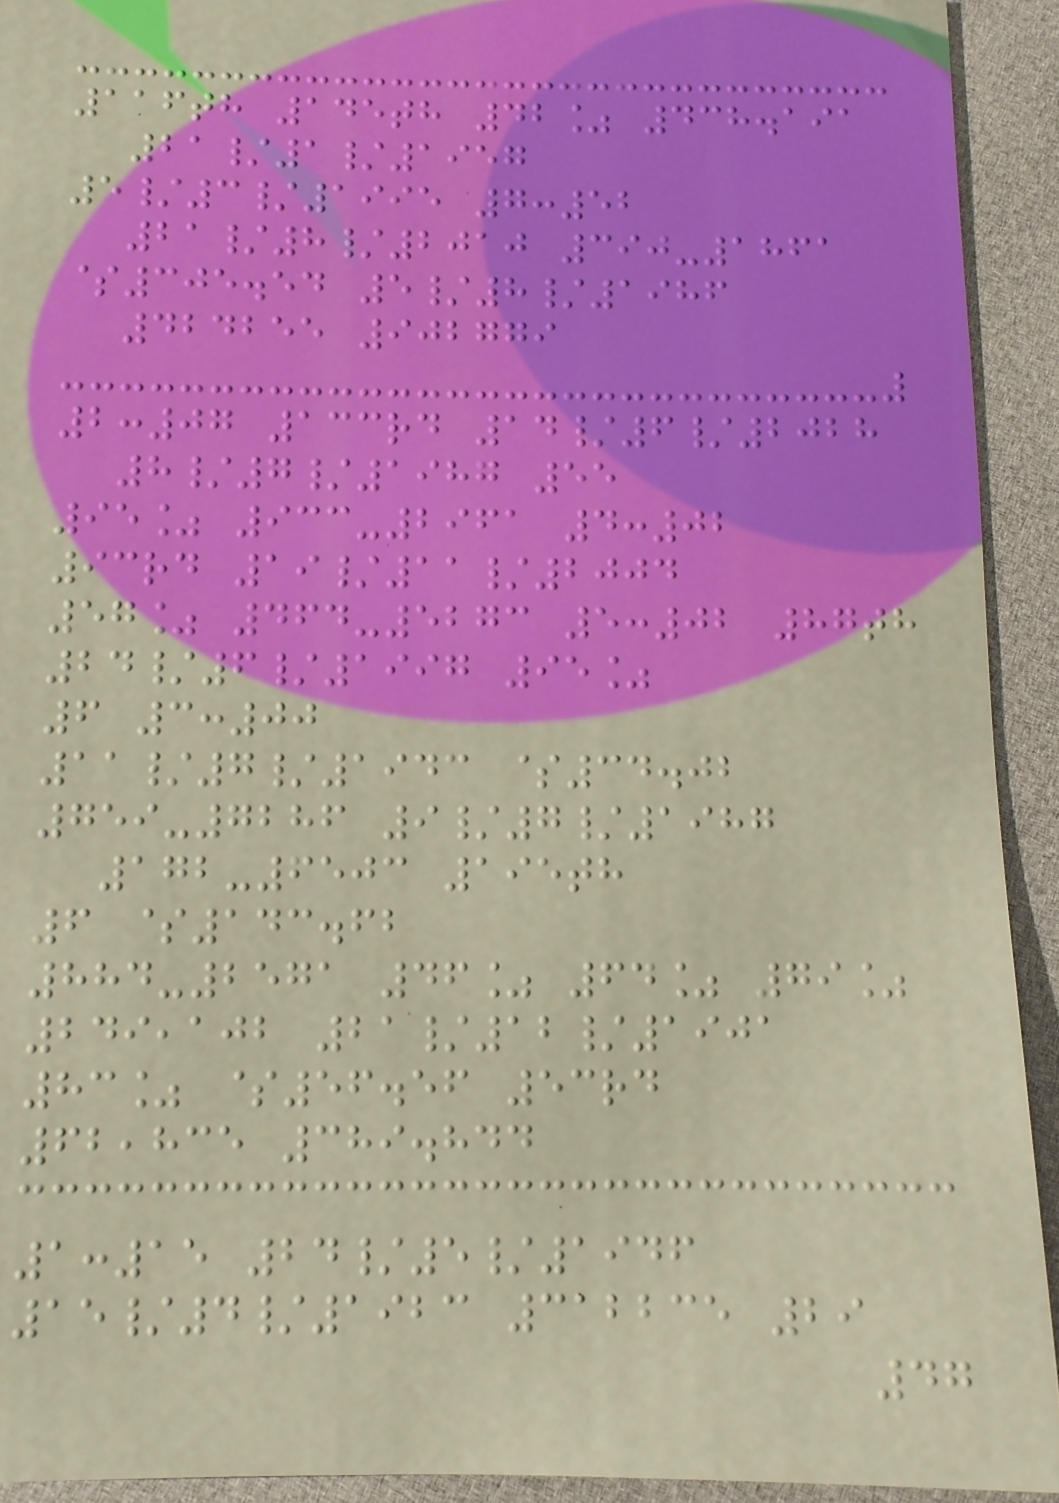116th 145th 42% 438.191
21/1/1957
5/3/1995 7:52
21/8/2010 390-1861
$305.54 5/8/1986
424255 902779
2:07 133rd 14/6/2028
8/7/1987 55
95% 933-2961 4:02
93rd 19/11/2004
57% 464-5273 5:02 87th
24/6/1997 95%
6 3:00
11/7/1943 $34.02
759-7286 9/7/1987
172-6503 195th
6 $143.62
884-2571 46% 64% 79%
249,102 21/12/1901
83% $56.56 53rd
62,835 389.844
1:15 24/5/1946
15/4/1923 312235 29
47
